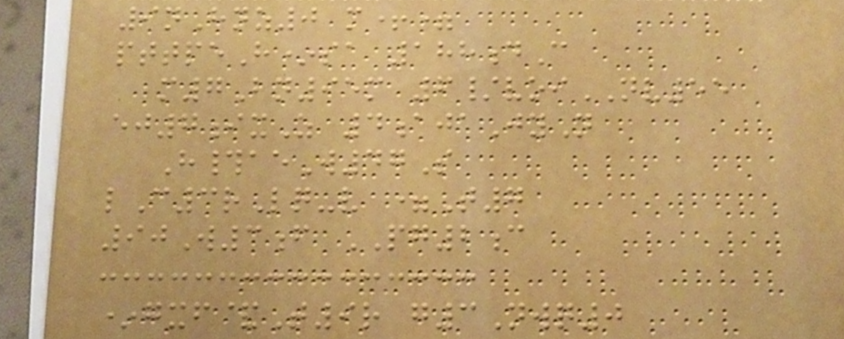9nHnz0 m+=
pttpeH*sa 188dC
m7Bn95m 6/voiNV55
ej7ixZ 4ajaJyN
H#aeW47S
lC3rLq-v =T7
90W3f PG2c
*gxf&T9r g3Nwq0
